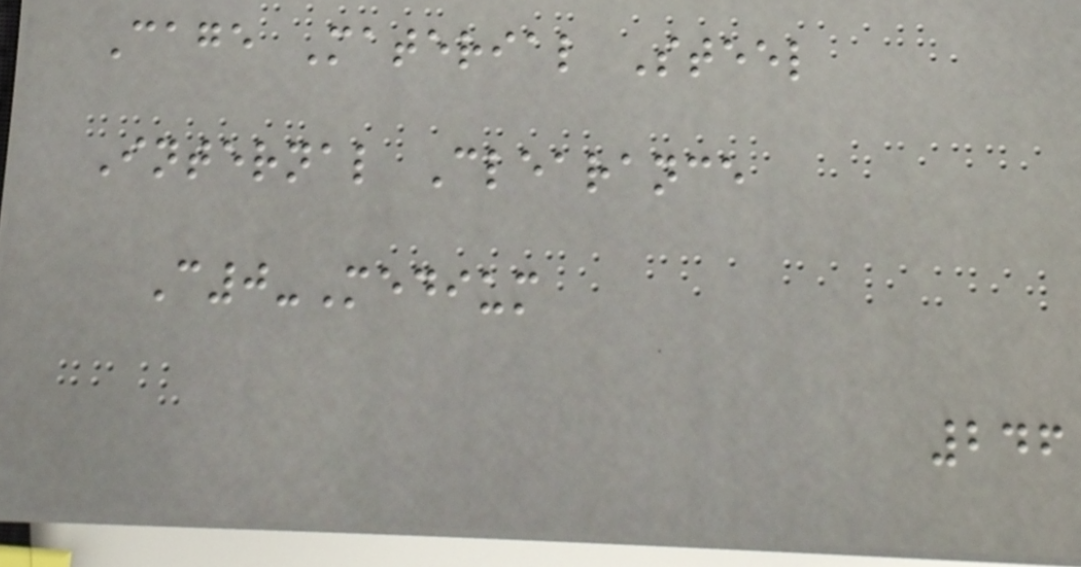Cage Material Steel
Internal Clearance
C0-Medium
246
